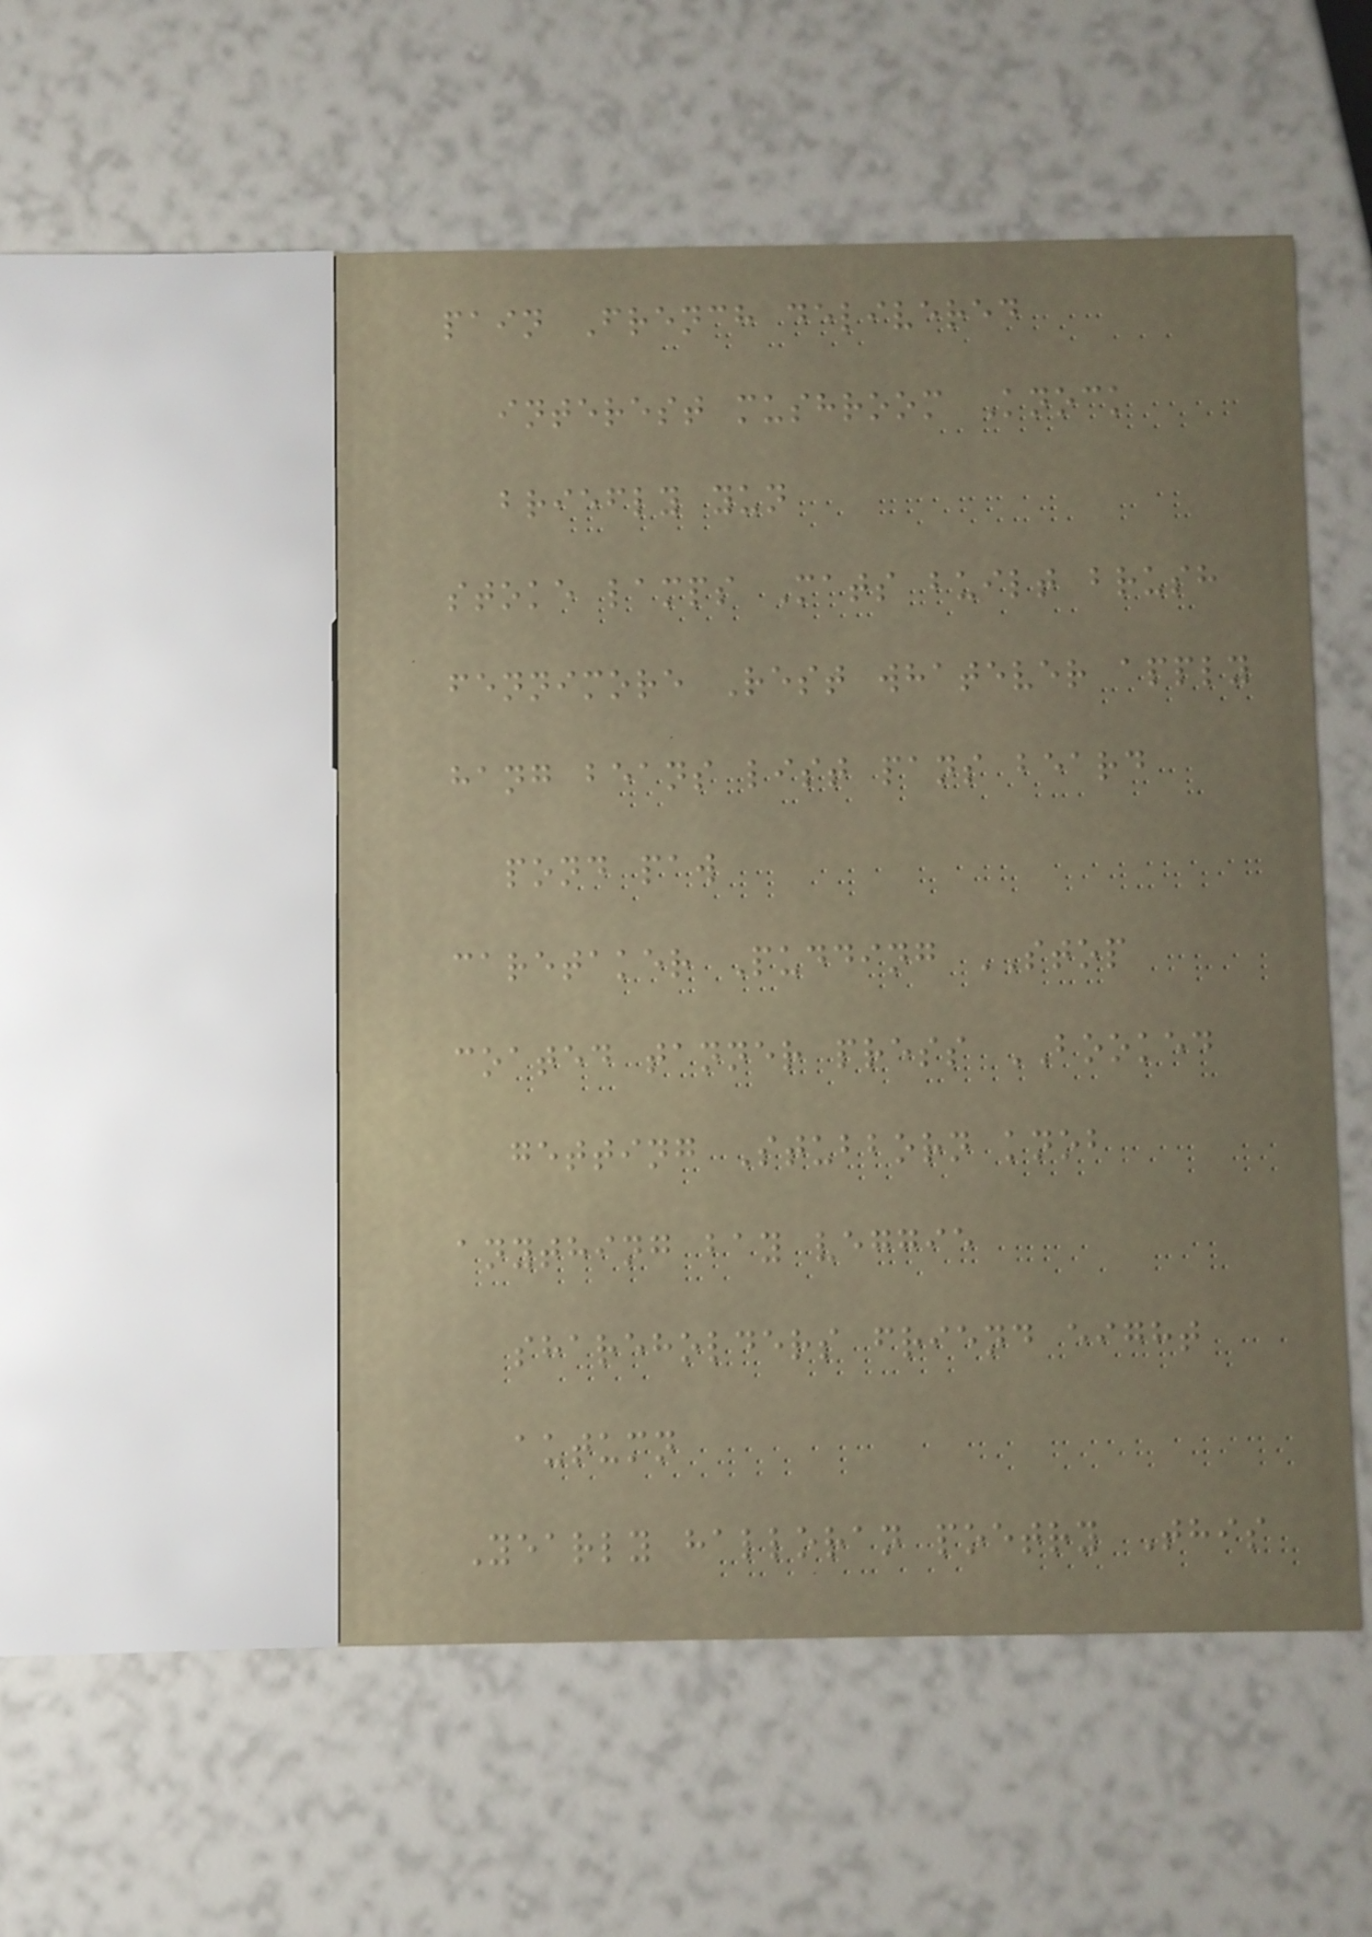pain French delivered
interest mushroom Knock
briefly yun
stoke lamps Mats built brush
fennimore Rest whatever apply
hang beans list pans beard
pond paw
caretaker Pudding STOP
coated tanner press BOOKED
getting Stubborn knob
anything bay veggie
shareholders friend eight
autumn
Yearly halloran poetry This
